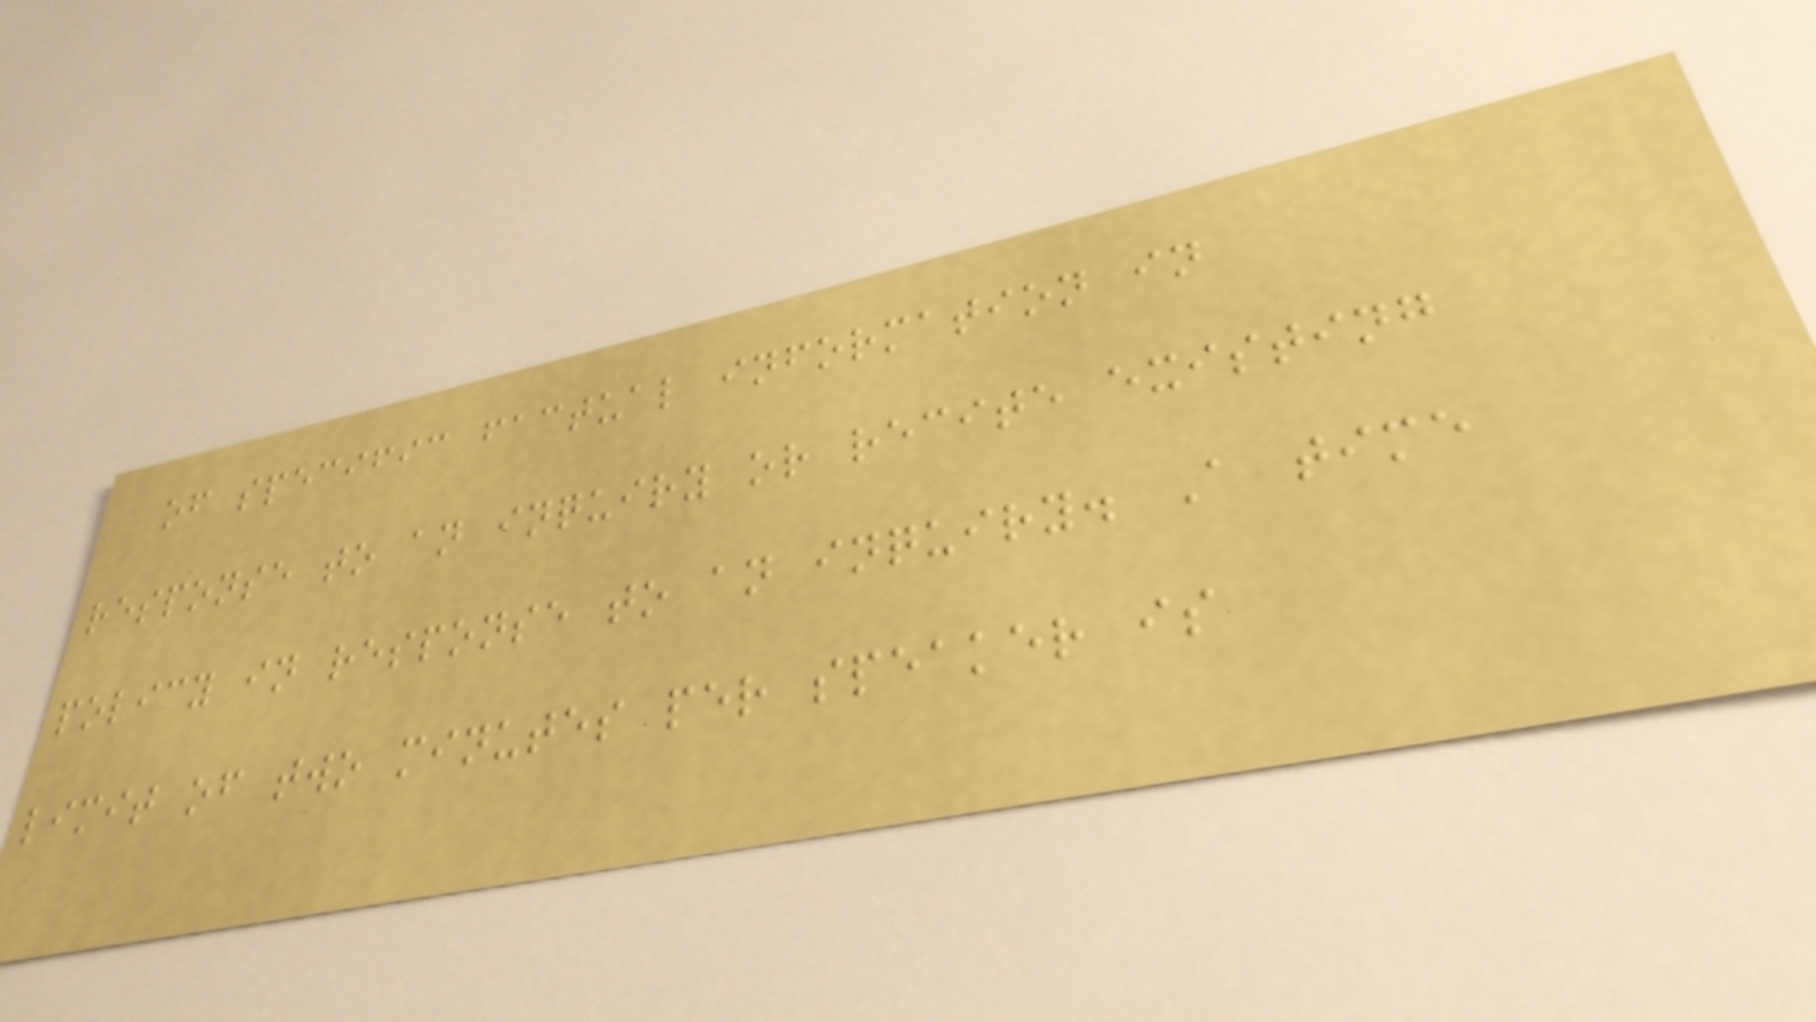of specific factual information in
response to an inquiry or recite existing
policy in response to an inquiry. A time
limit of two minutes per speaker is
